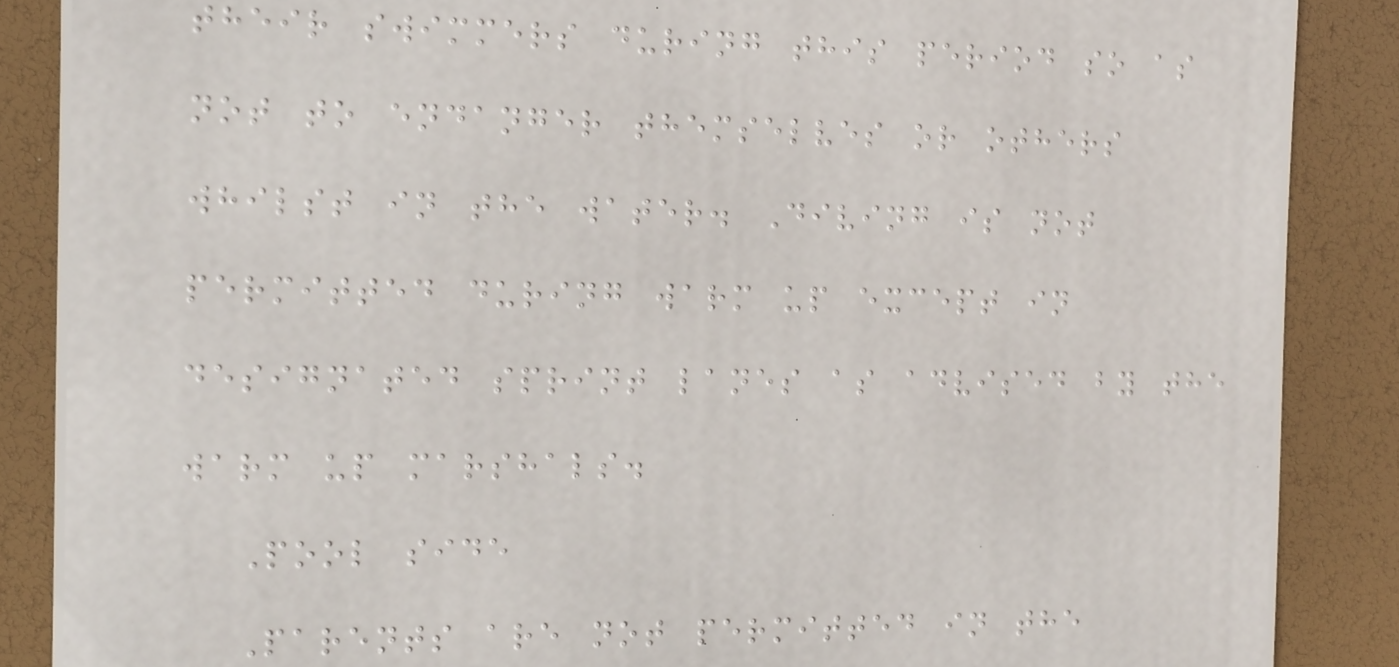their swimmers during this period so as
not to endanger themselves or others
whilst in the water. Diving is not
permitted during warm up except in
designated sprint lanes as advised by the
warm up marshals.
Pool side
Parents are not permitted in the
